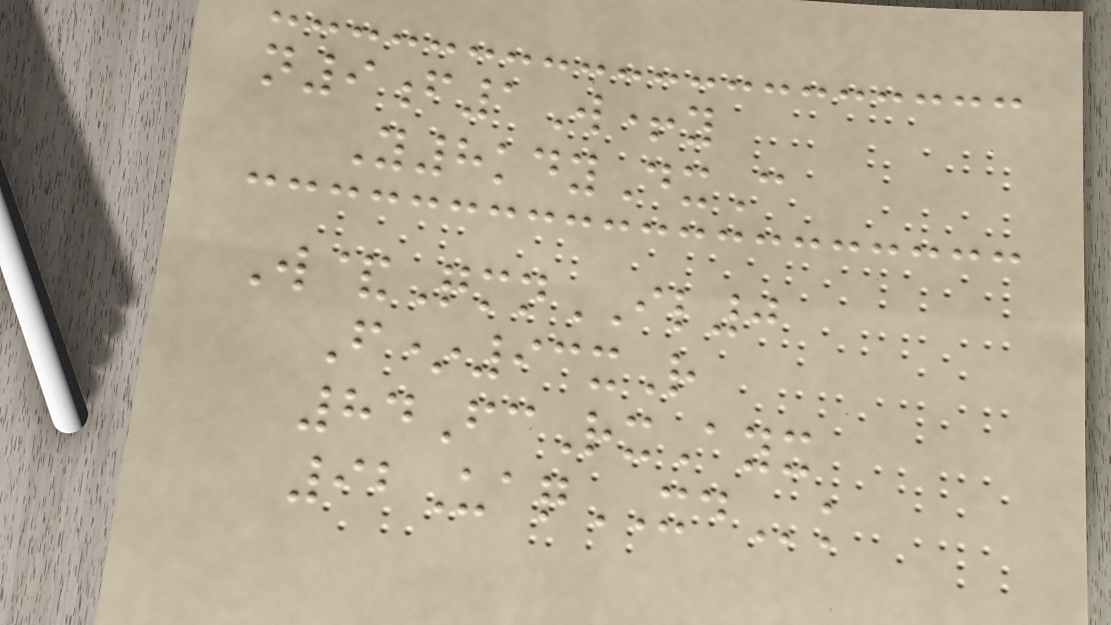n9f1W+y
Y8kdyDxC
W&QmnIL0
F*93xR
84FcRxAyx
92UaqXDk
